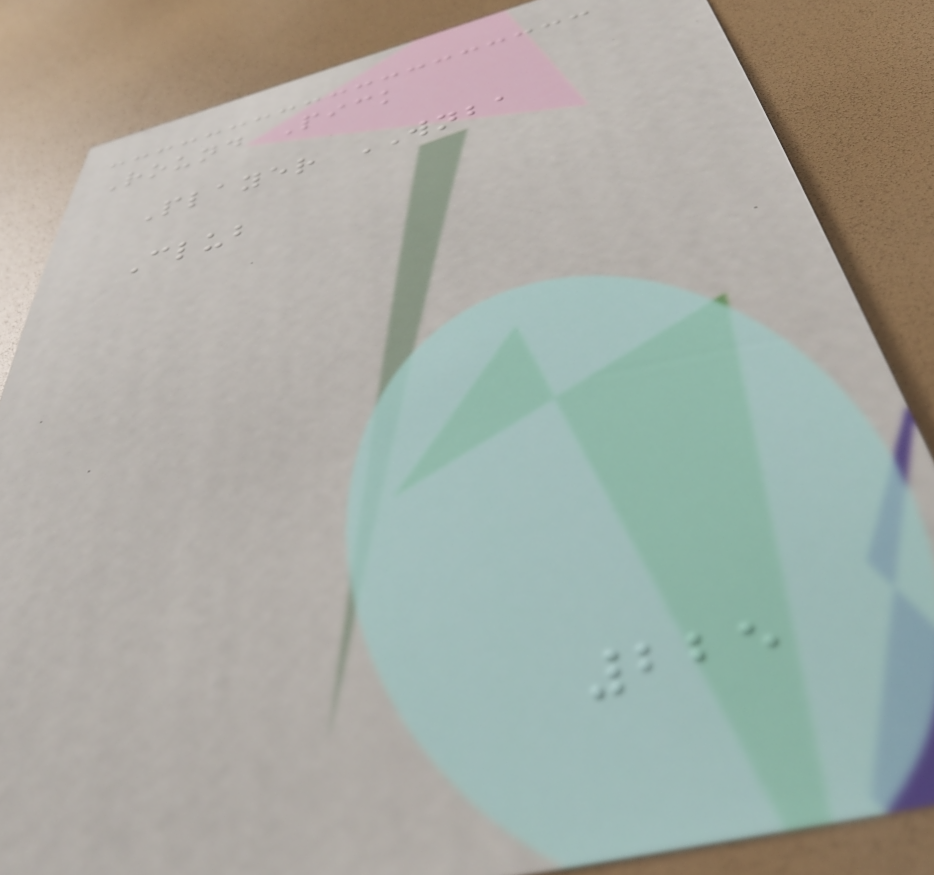Round Pick
Player WNBA
Club
225
